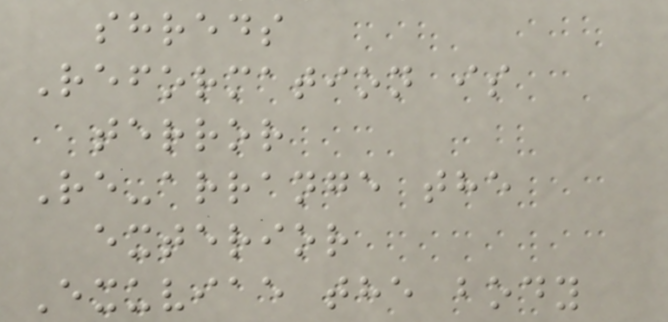shreds
Reformation is
terror
Re-arrange the
exterior
Exuviae the body
